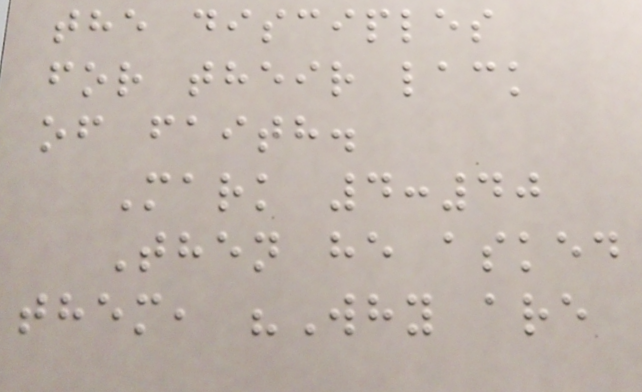the disciples
for their lack
of faith.
Mark 4:40
Then he asked
them, "Why are
